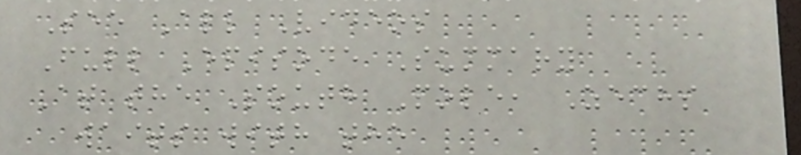See All Videos
Full Episode Summary
At the South Pole, Zechs
waits with the
